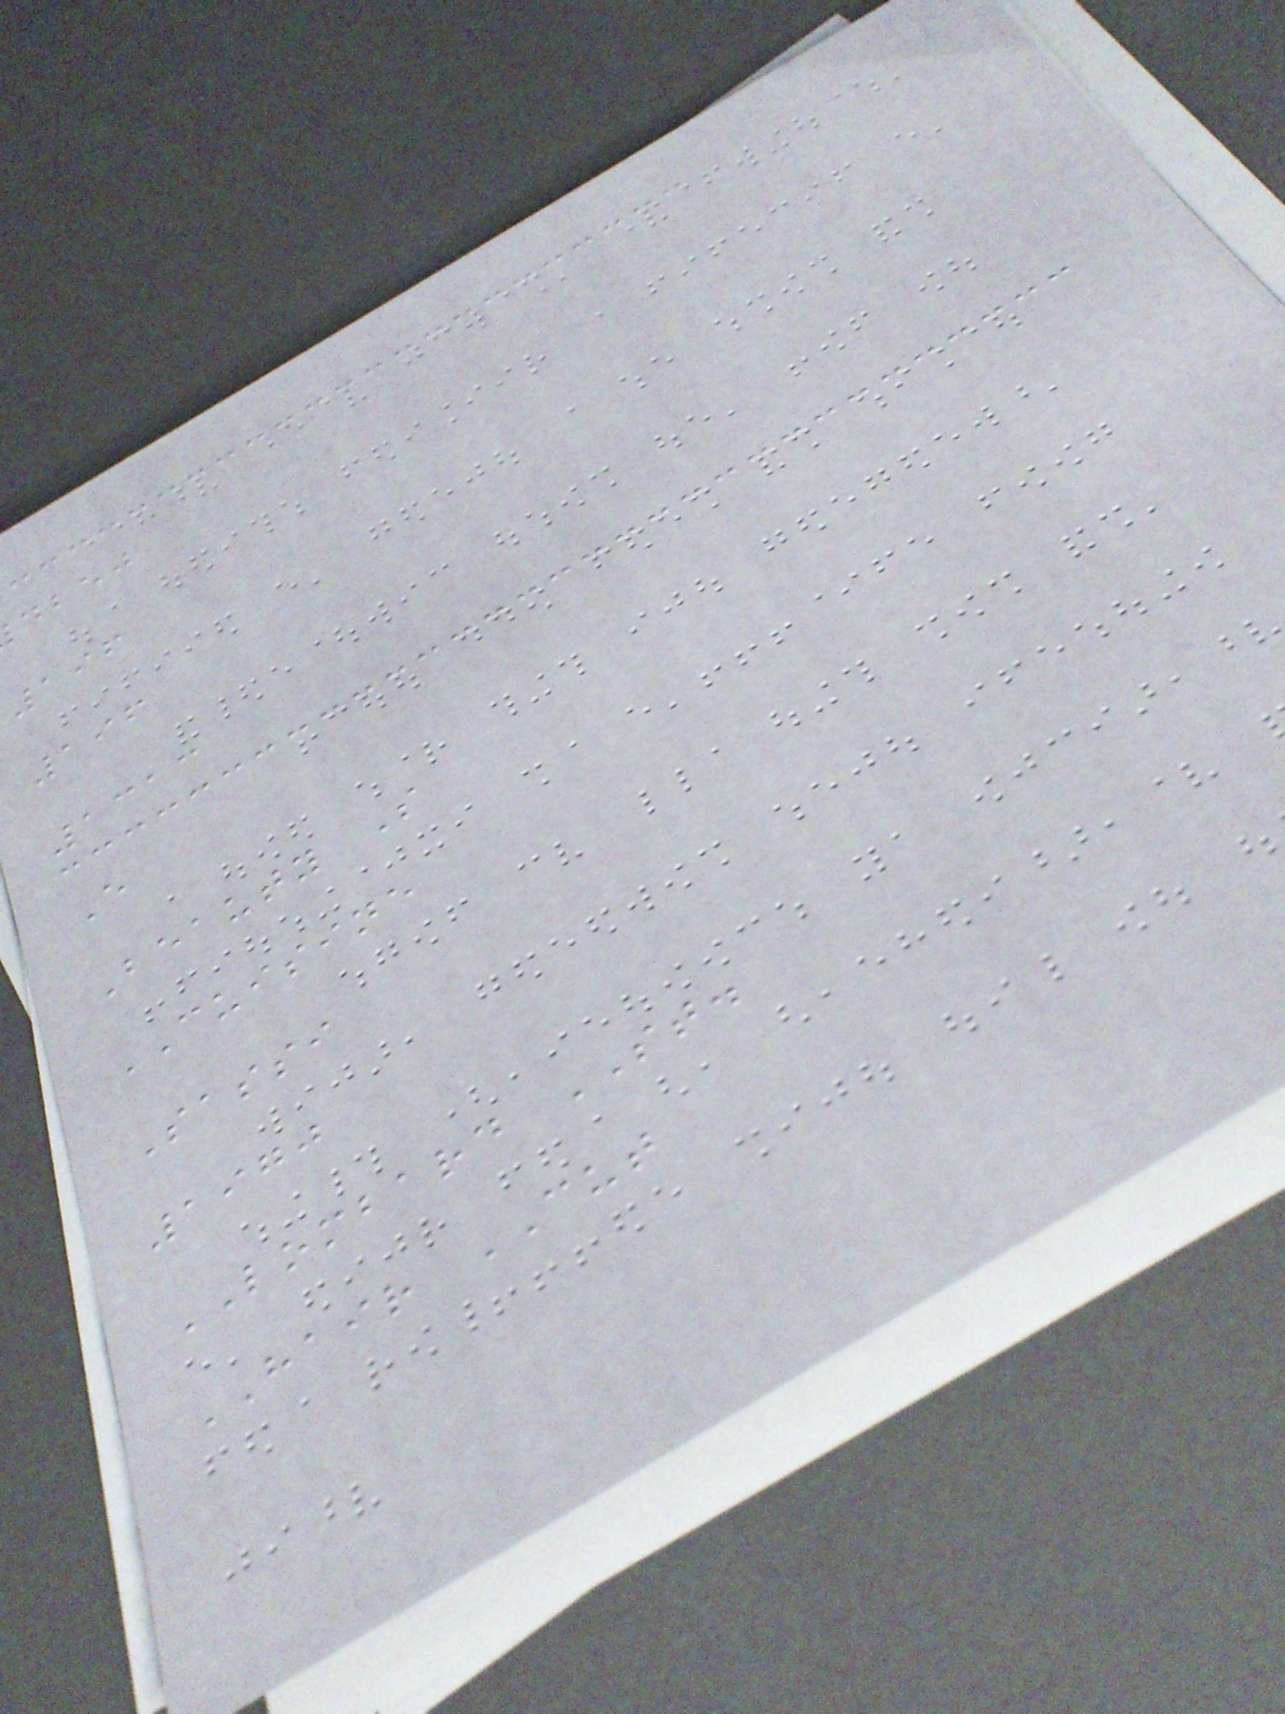dbej
196
196
1313
E
Beauty S
CUISINE
Sassi
1970
LOMBARD ST.
HAIR CUT
